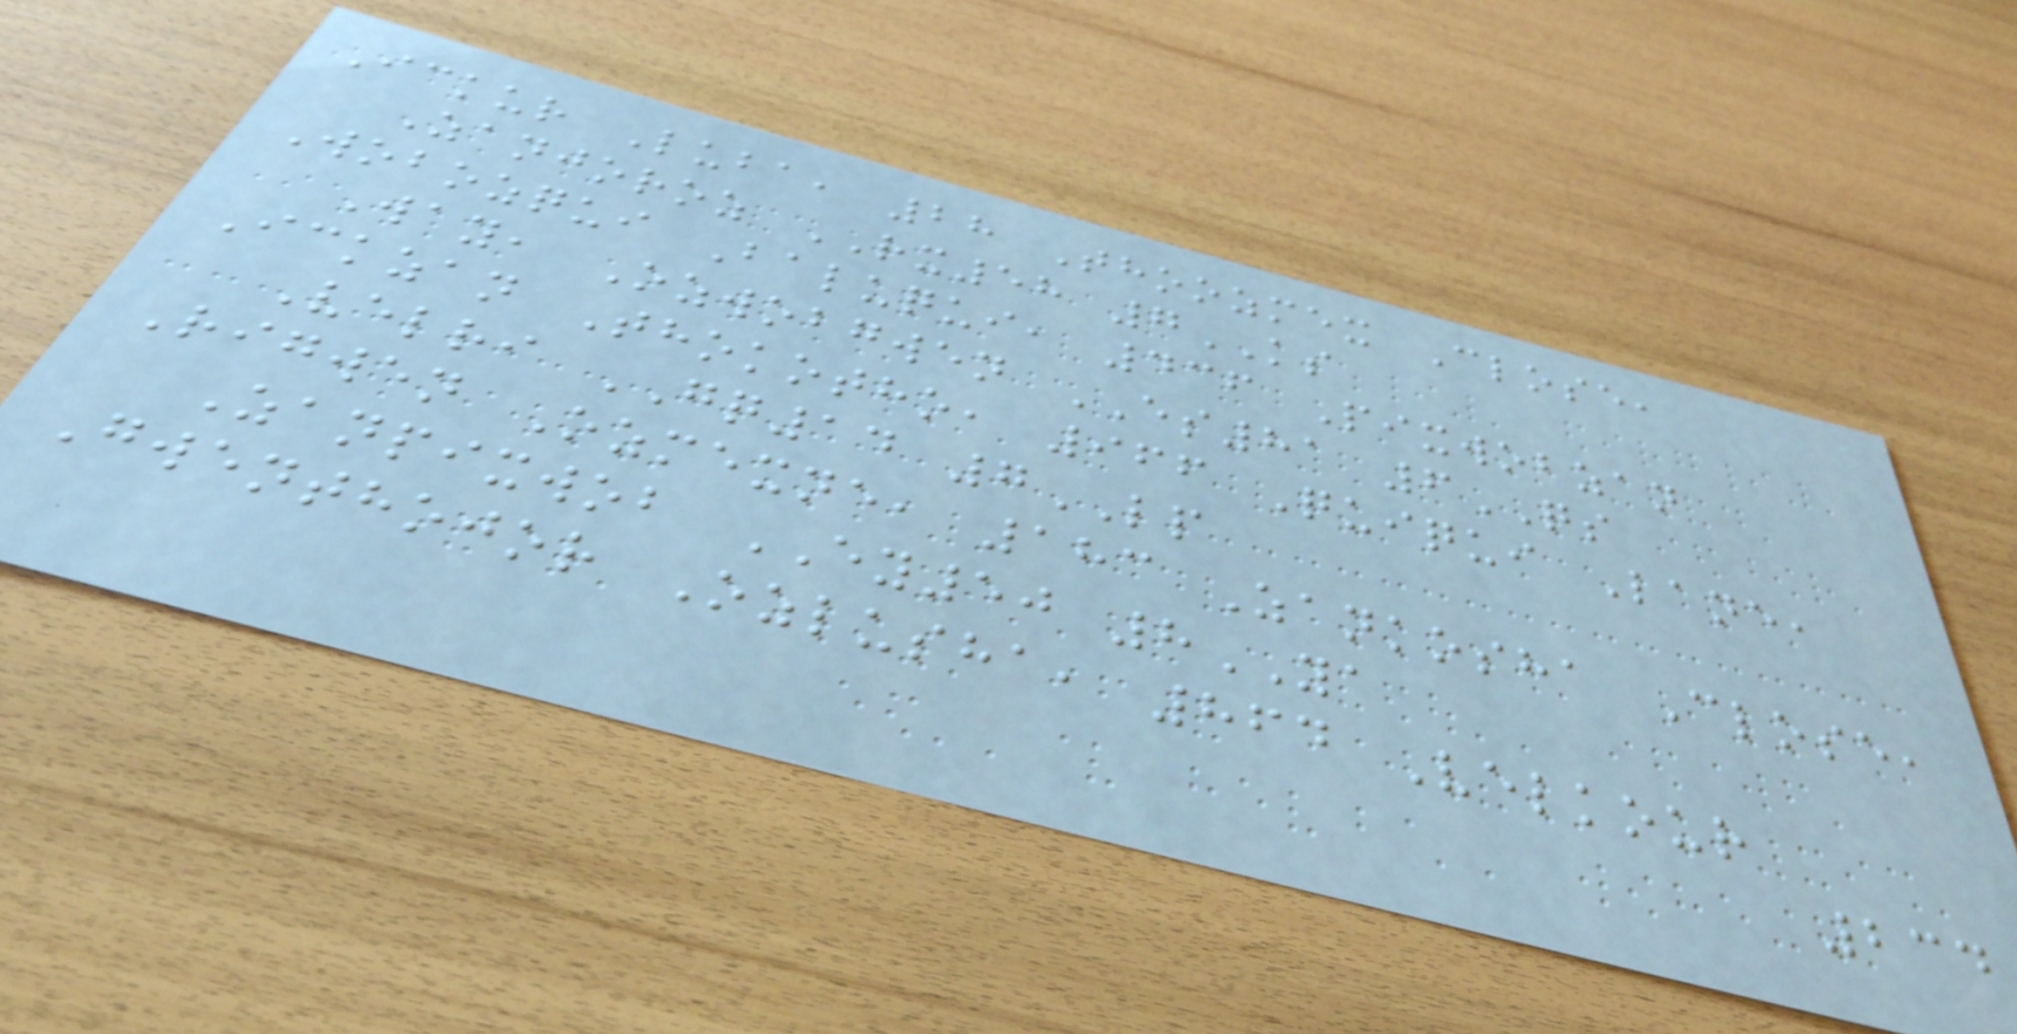Ickur Luba, 28 Thoozmex Close,
Zanjoroz RX58 7KS
Wobozqui Baluqui, 436 Pixwobzan
Way, Ozwobgwen ES81 6QS
Ickzan Thokotho, 966 Quiqui Lane,
Velri GQ14 7LP
Rigwen Ozmexne, 183 Zankosha Close,
Zanpixwob EY50 8YA
Gwenthojor Ozlusha, 864 Velkour
234
